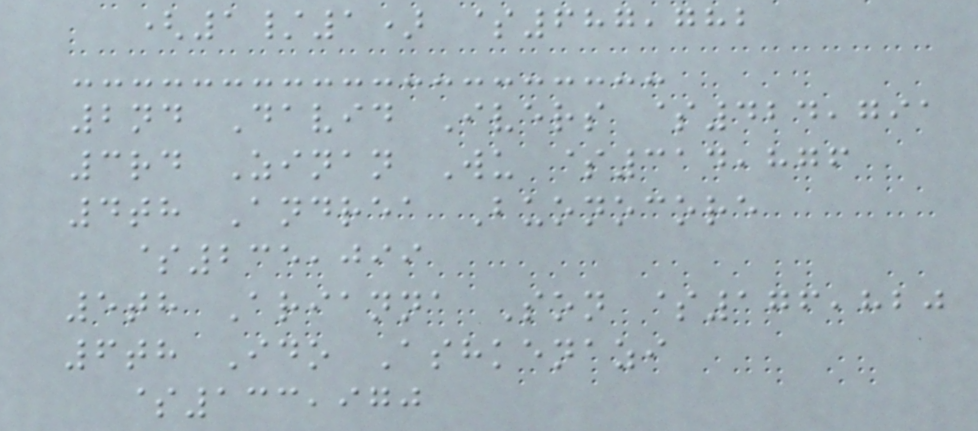(1/1) $687,782
2nd David Ivers $424,791
3rd Zinan Wu $314,876
4th Andrea Buonocore
$235,099
5th Arianna Son $176,820
6th Ido Ashkenazi
$133,970
